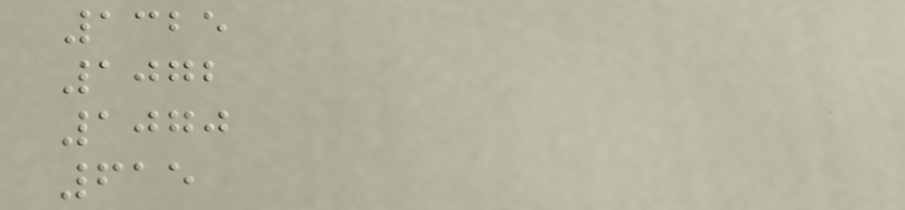1325
1072
1070
615
